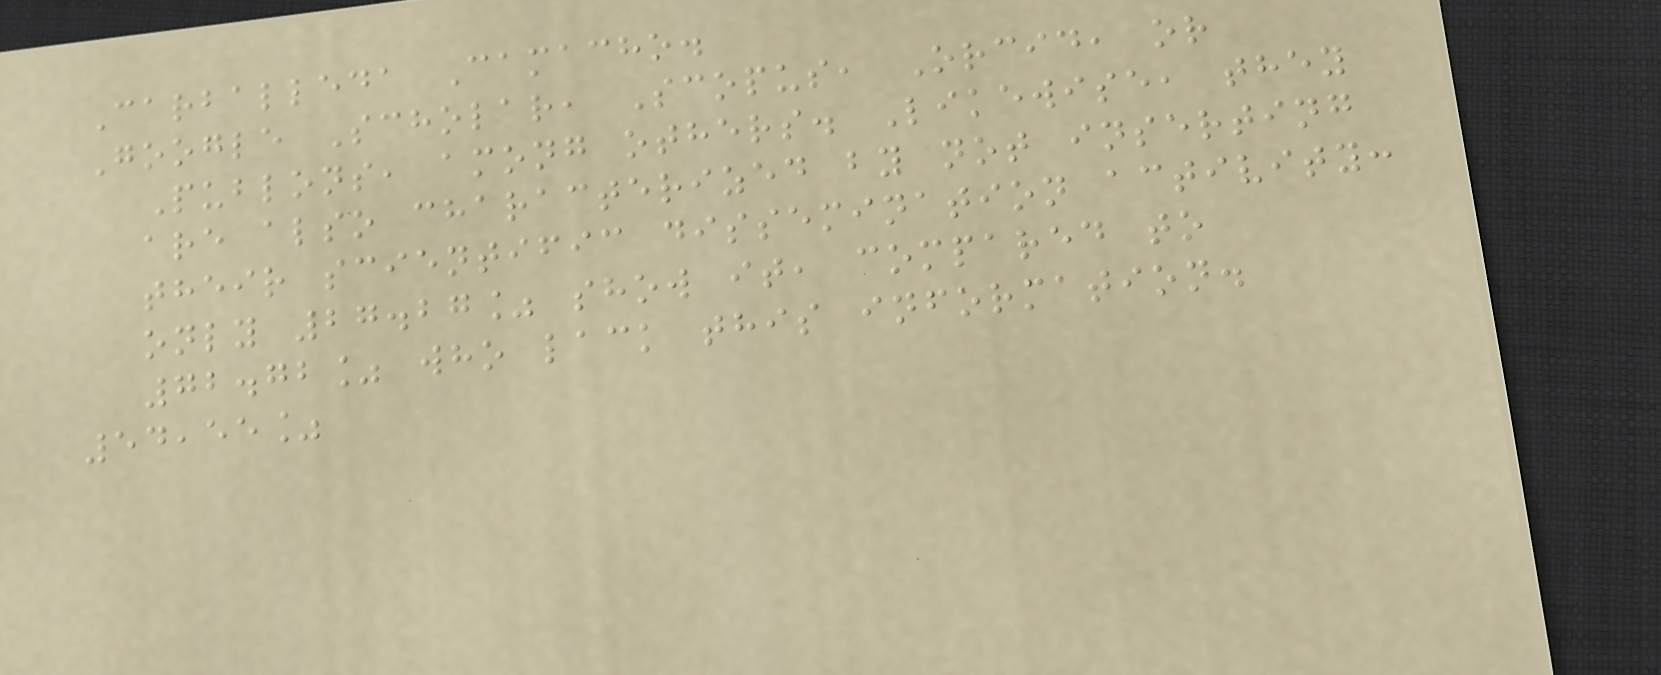Carballeda Camacho.
Google Scholar, Scopus, Orcid, or
Publons, among others. Likewise, they
are also characterized by not inserting
their scientific dissemination activity:
only 27.27% show it, compared to
72.72% who lack this information.
54,55%
